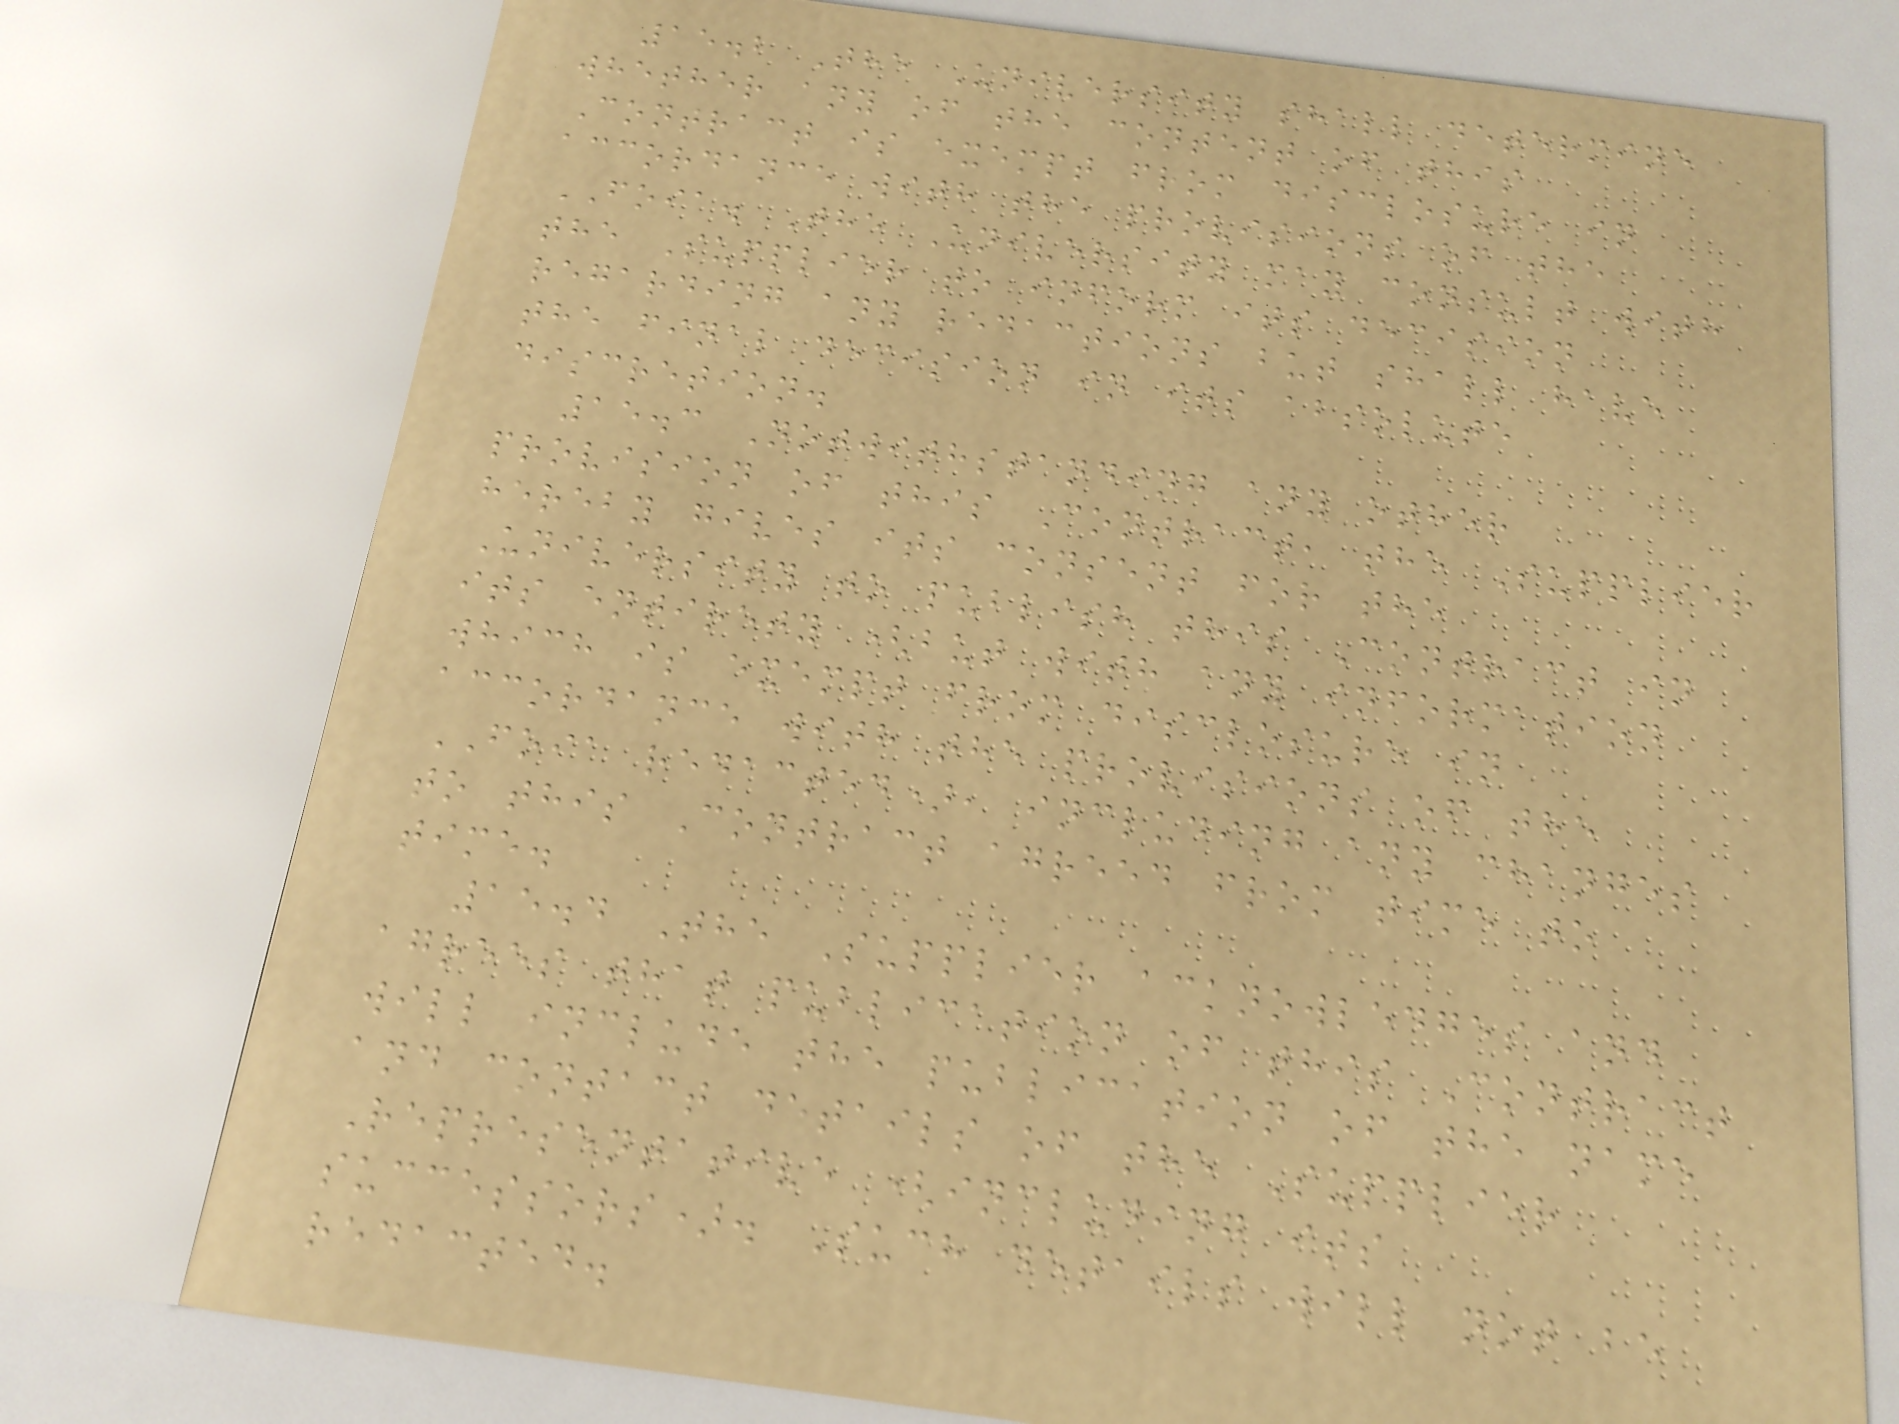15.2 The University shall determine
whether any of the content of this
Contract is exempt from disclosure in
accordance with the provisions of the
FOIA. The University may consult with
the Supplier to inform its decision
regarding any redactions but shall have
the final decision in its absolute
discretion.
15.3 Notwithstanding any other
provision of this Contract, the Supplier
hereby gives its consent for the
University to publish this Contract in
its entirety (but with any information
which is exempt from disclosure in
accordance with the provisions of the
FOIA redacted), including any changes
to this Contract agreed from time to
time.
15.4 The Supplier acknowledges and
agrees that publication of this Contract
will include the publication of the name
and contact details of the Supplier
Representative (including its
successors). Such details will not be
redacted.
